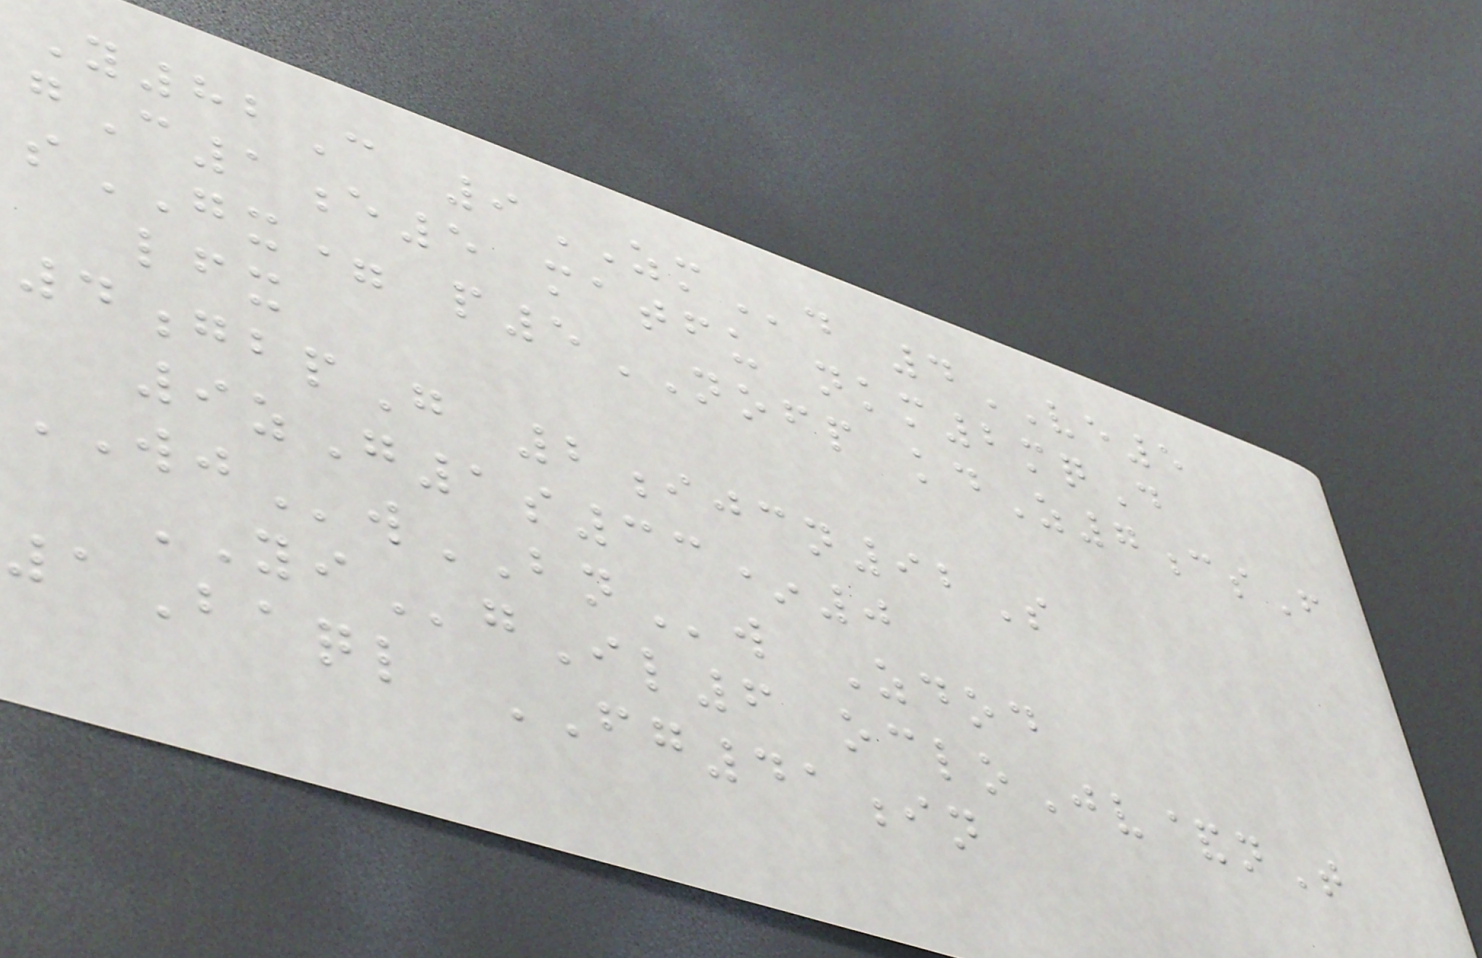Y82C 9ZMd 4VE5
gC1e5 matfu nkm2mqD
sGX= p5NOFP kdZ7csF
lfx
4gbpG 2ijcn92S
9zG1s33*0
WJwBNw Zdod
YIgIl6 ocloJv&nT
1Baql FG41in
